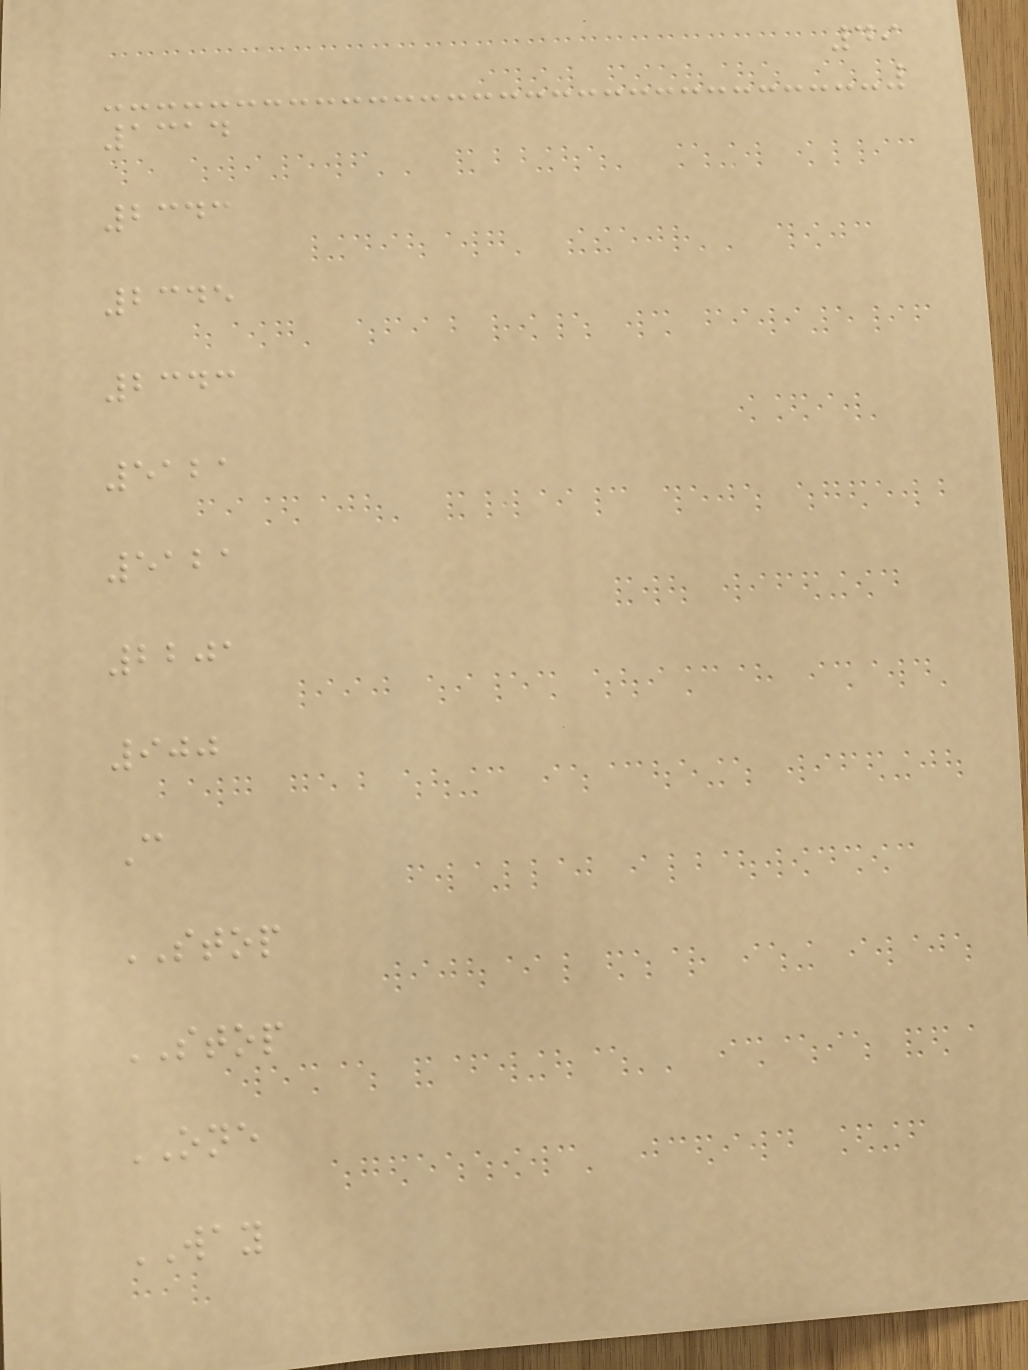49
1314
2343
2345
2343
5121
5121
2201
900
C
STOP
STOP
ONE
WAY
